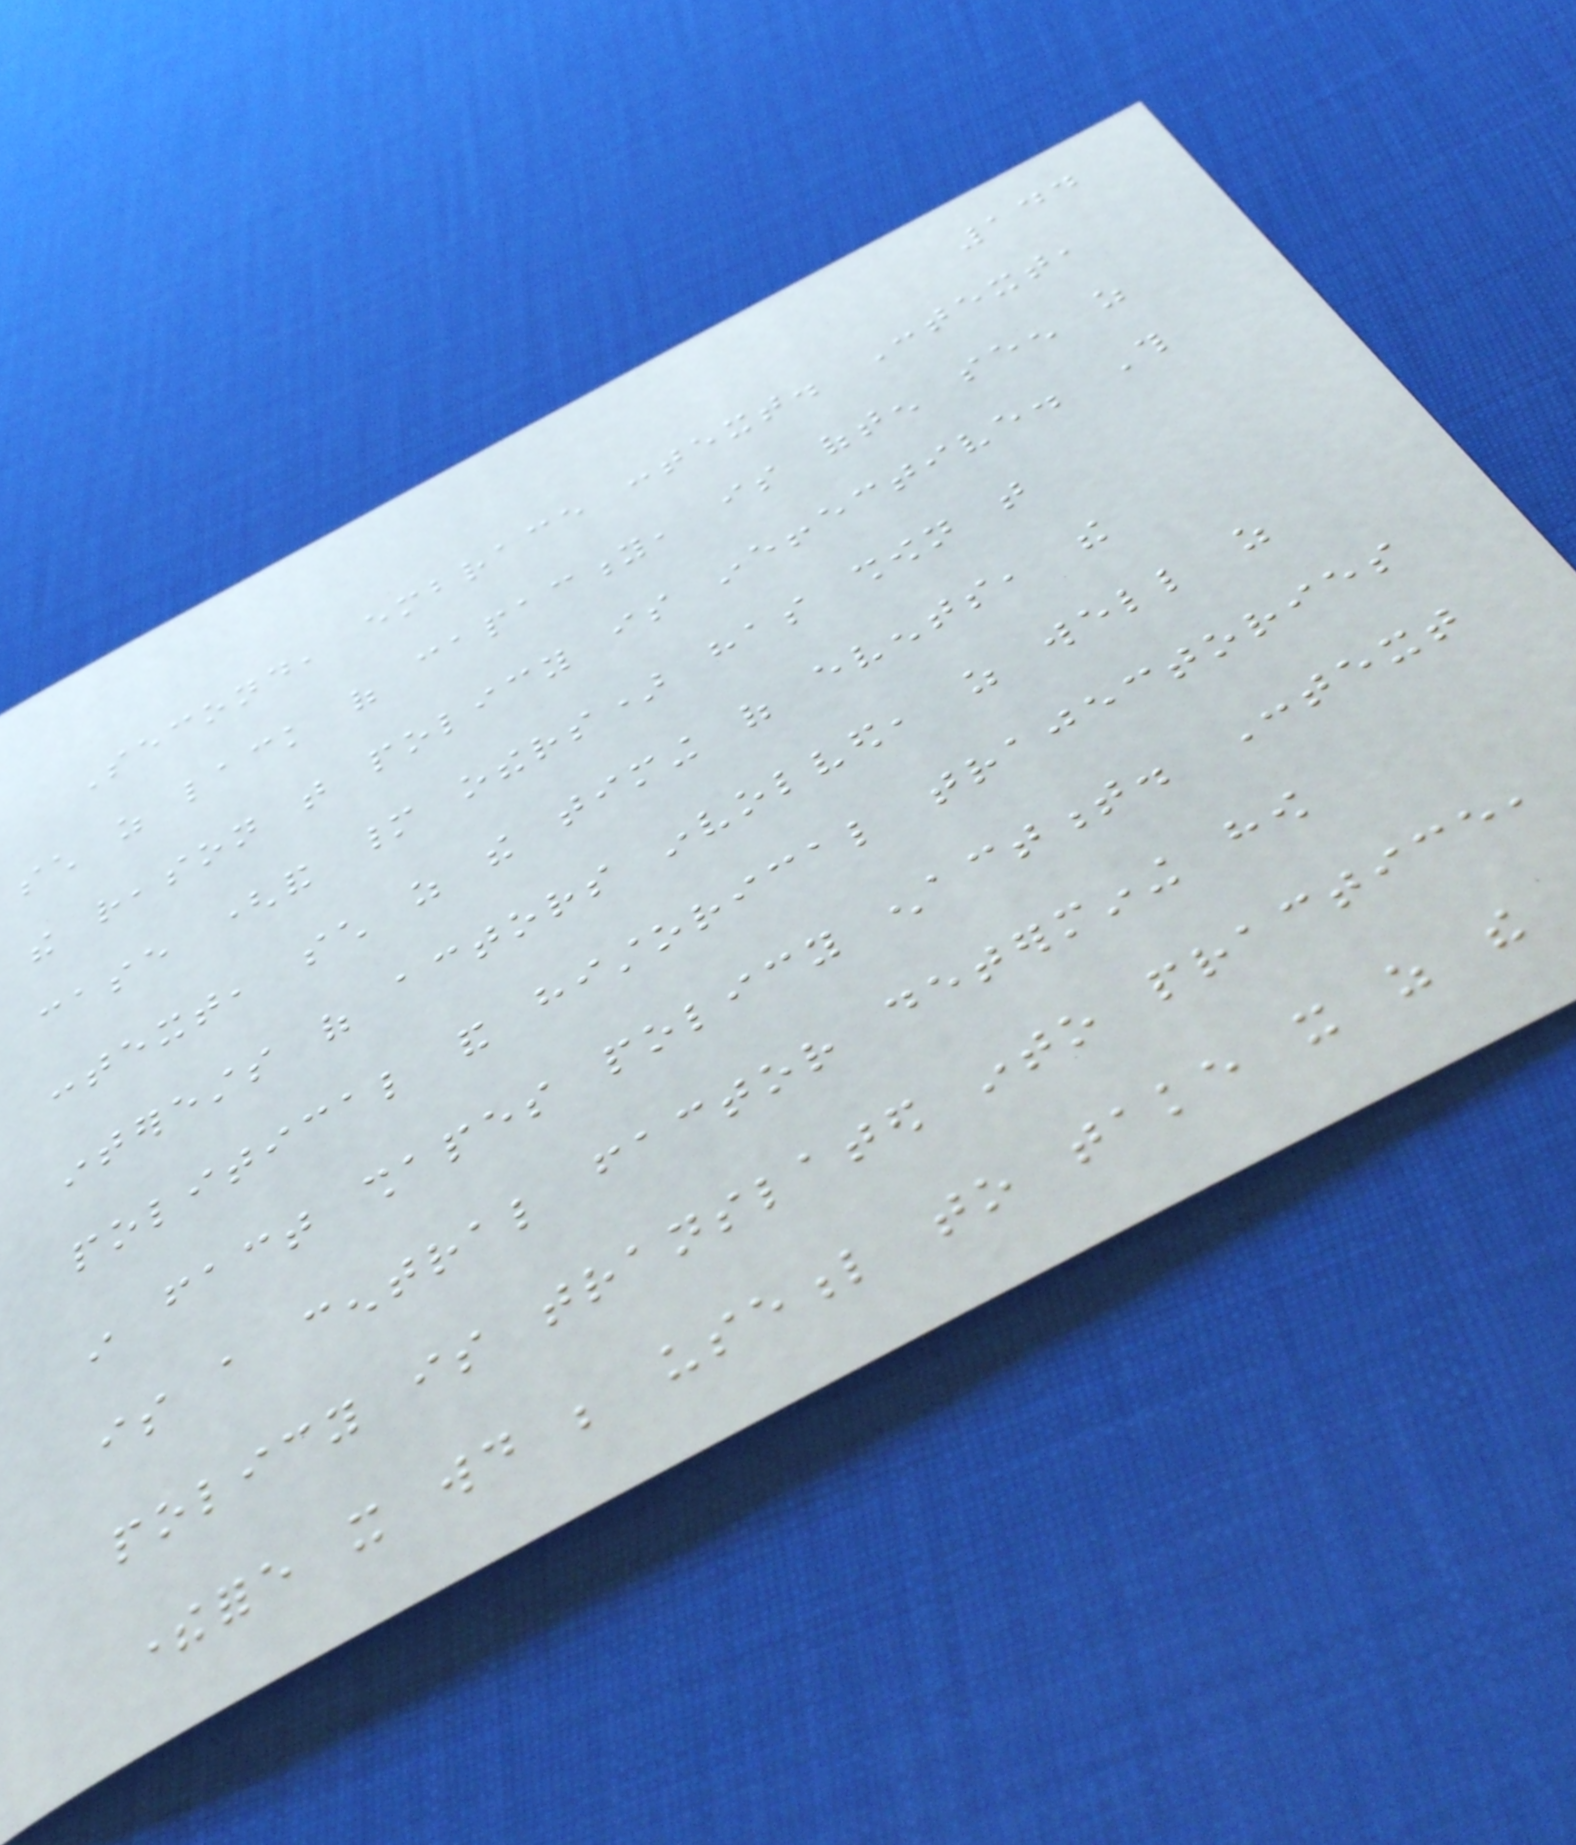144
Second, embrace context. Context,
such as lack of capacity, is often seen as
the reason that policy is ineffective. This
case (and many others) has shown that
context, such as the timing of events, the
interests of actors involved, as well as
political and historical trajectories
in fact shapes policy enactment. Context
is a central factor determining how
policy is translated into practice,
therefore it would be useful to take it as the
